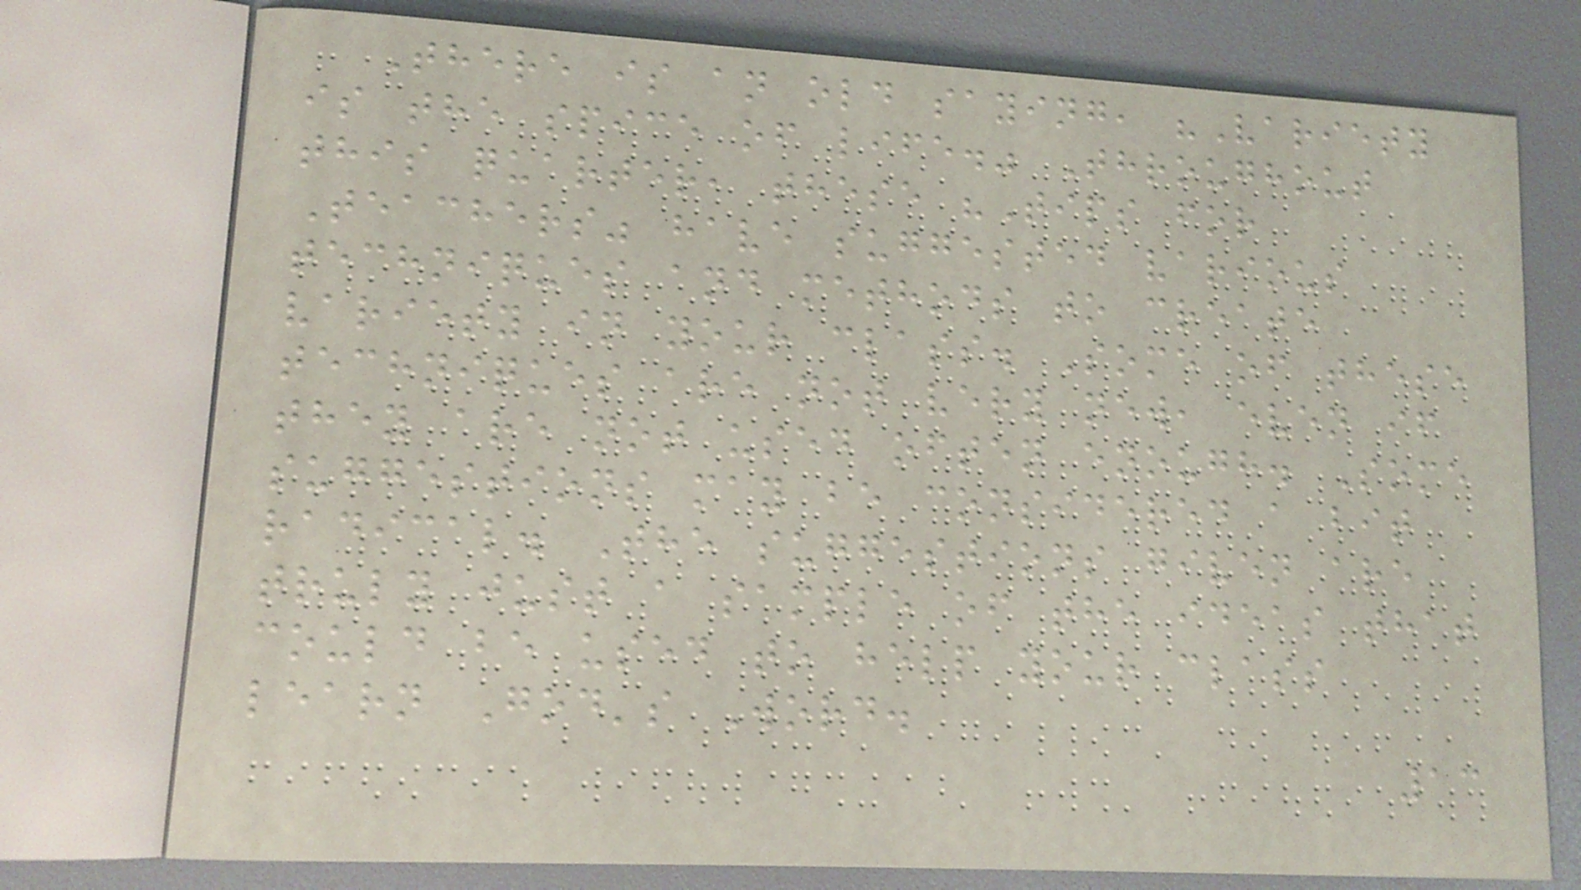There is an old saying, "Variety
is the spice of life." Throughout
this quarter, these "Tips for
Teachers" have suggested various
techniques and methods to create
variety in your class. Some of these
techniques are not very new, even if
they are not used often enough. Some
suggestions may be considered a bit
radical. The suggestions given are
truly just a sample of the ideas that
could be used to help your class
learn God's Word.
13
